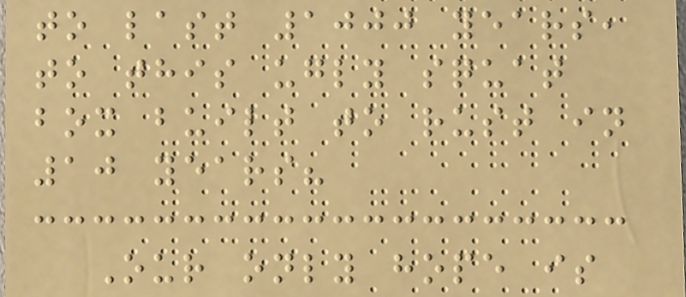to last 1000 years,
to this ugly squat
box built to rust in
10 years?
Our only hope is
